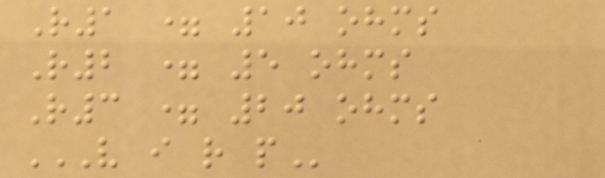R1 = 10 ohms
R2 = 5 ohms
R3 = 20 ohms
V I R P
